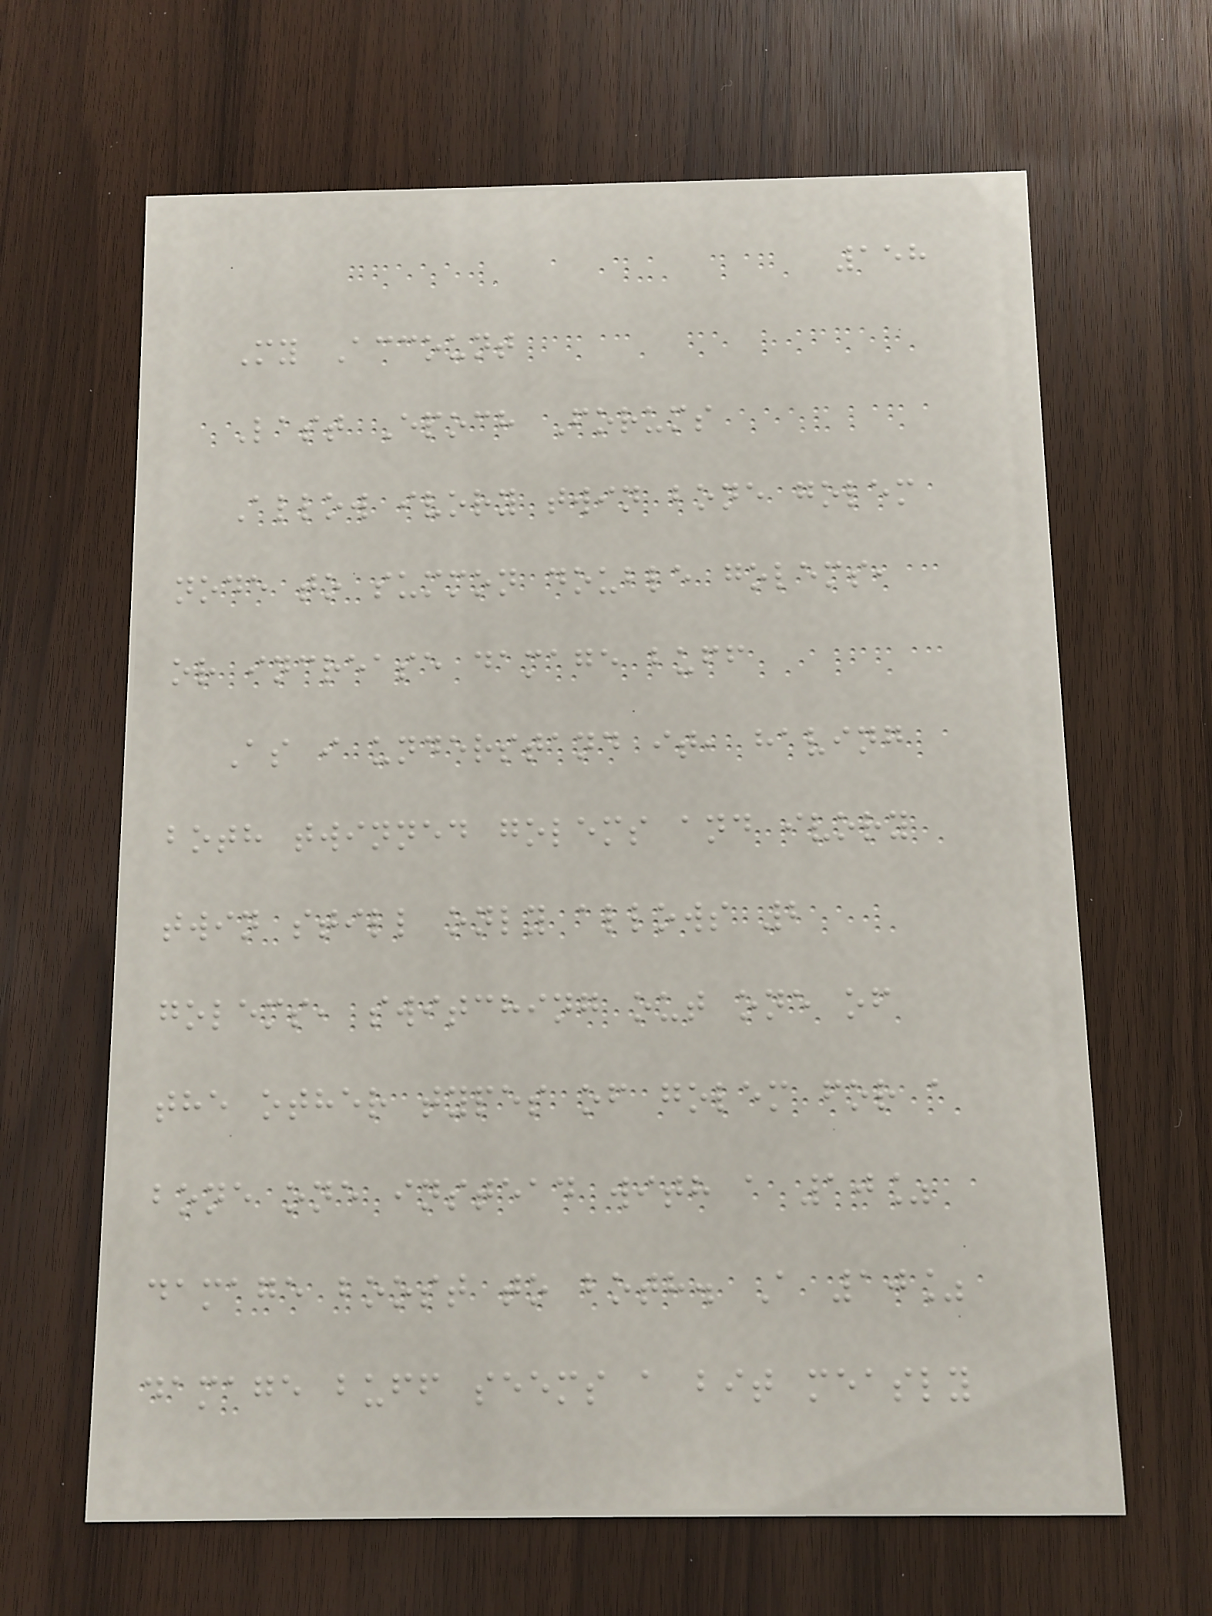158
My Account
Last Epoch Forums
Allow ivory twin bone golem
node to summon double golems,
or increase damage buff
As i understand it, having
both twinned golems and ivory
twin still only allows 2
golems, switching out one of
the other types of golem for a
bone one instead with a 10%
damage boost to both. A 10%
damage buff seems a bit measly
